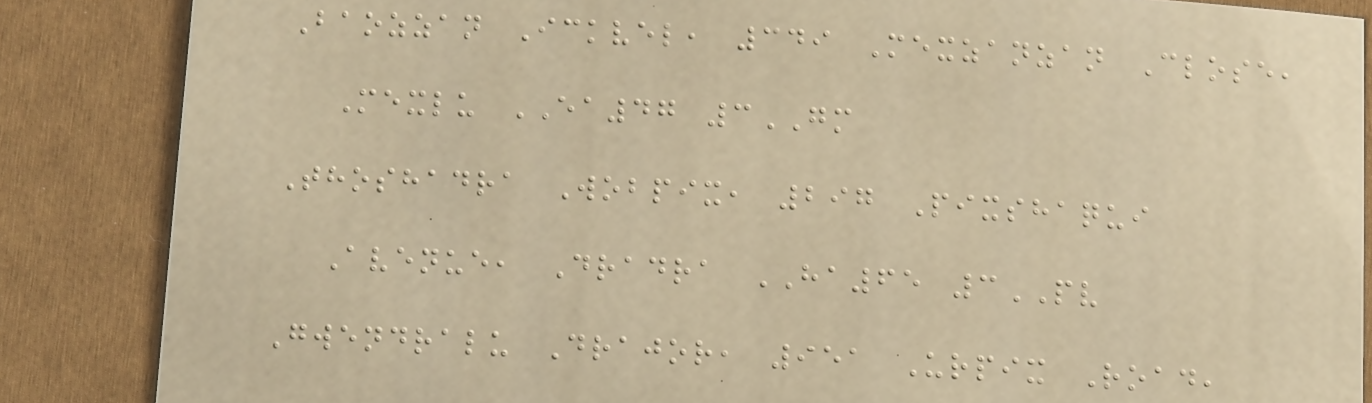Baozzan Ickvel, 349 Mexzanzan Close,
Mexlu EA47 3GM
Thoshadra Wobpix, 297 Pixshaqui
Avenue, Dradra HA65 3PV
Gwendralu Drajor, 951 Urpix Road,
